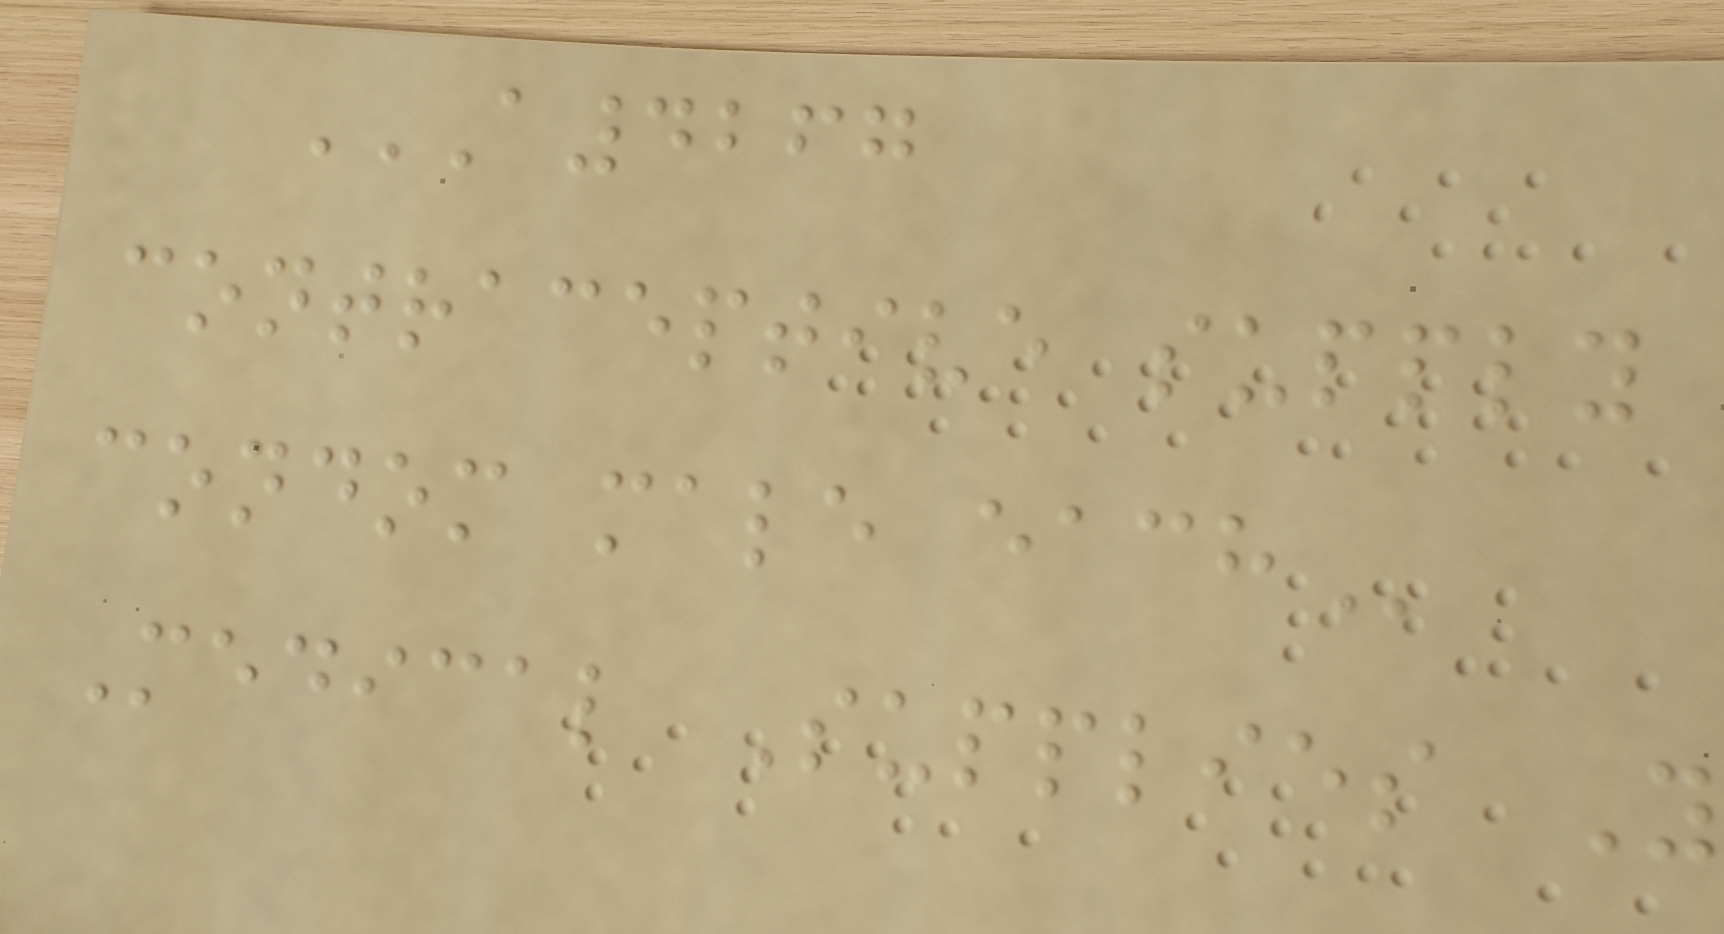A4267
CONTRACEPTIVE SUPPLY
CONDOM MALE EACH
Medical Supplies Y
